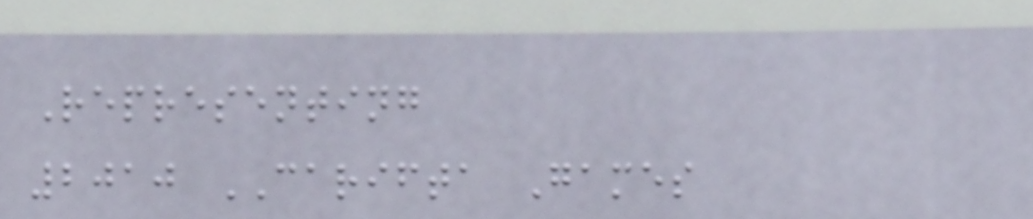Representing
2010 CARIFTA Games
